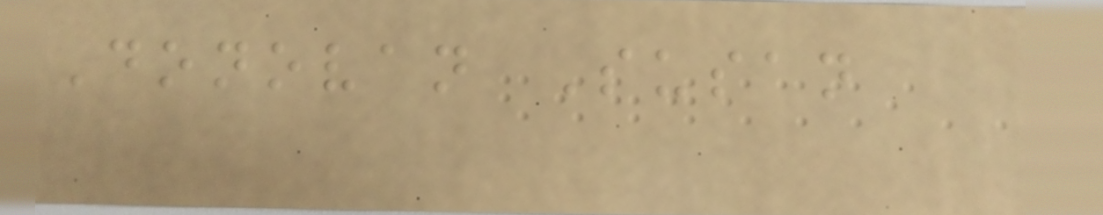Donovan Susan
